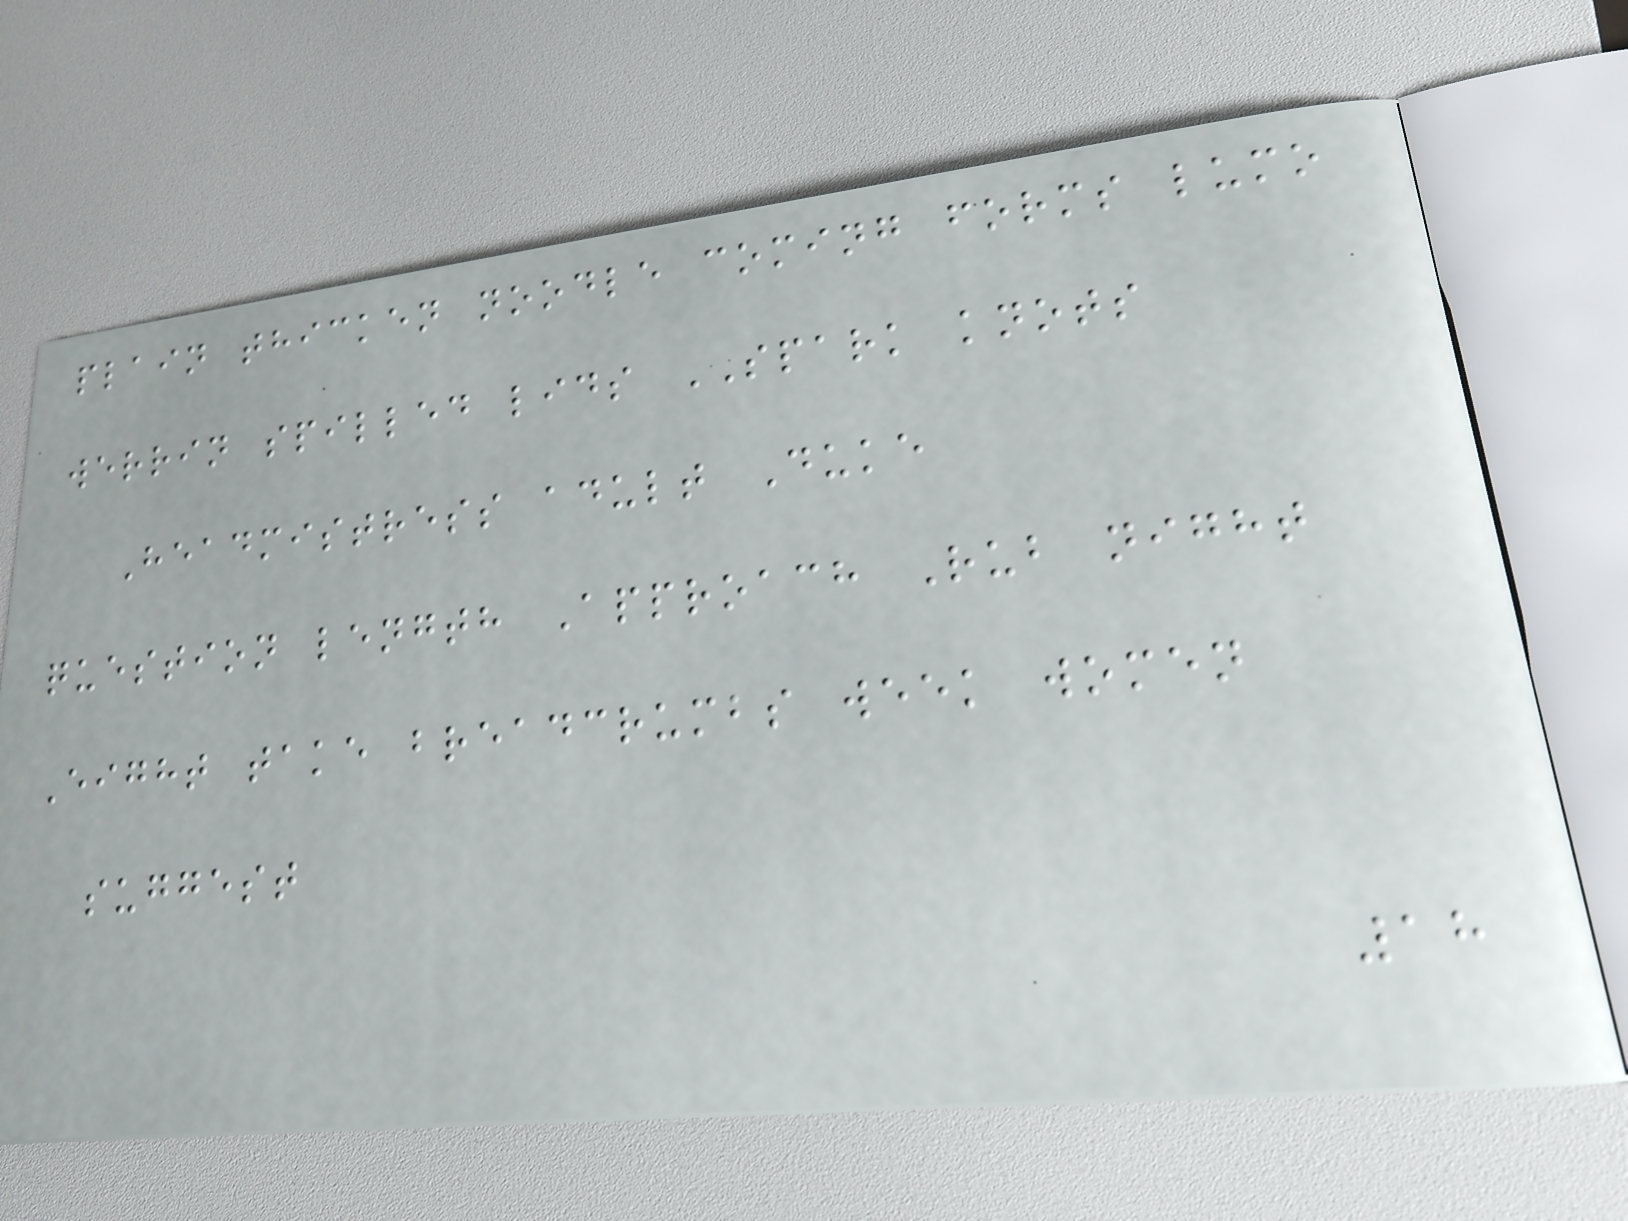plain thicken noodle coming forms lumo
werrin spilled lids SPARK knots
Headmistress adult Duke
question length Approach Rub night
Eight take breadcrumbs week women
suggest
18
